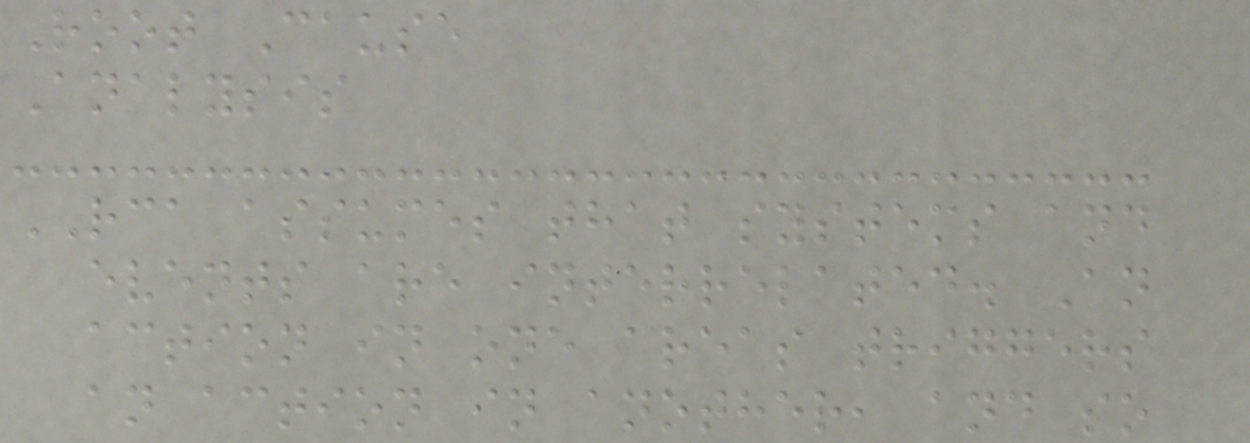Root Cause
Analysis
RCA assumes that systems and
events are interrelated. An
action in one areas triggers
an action in another, and so
